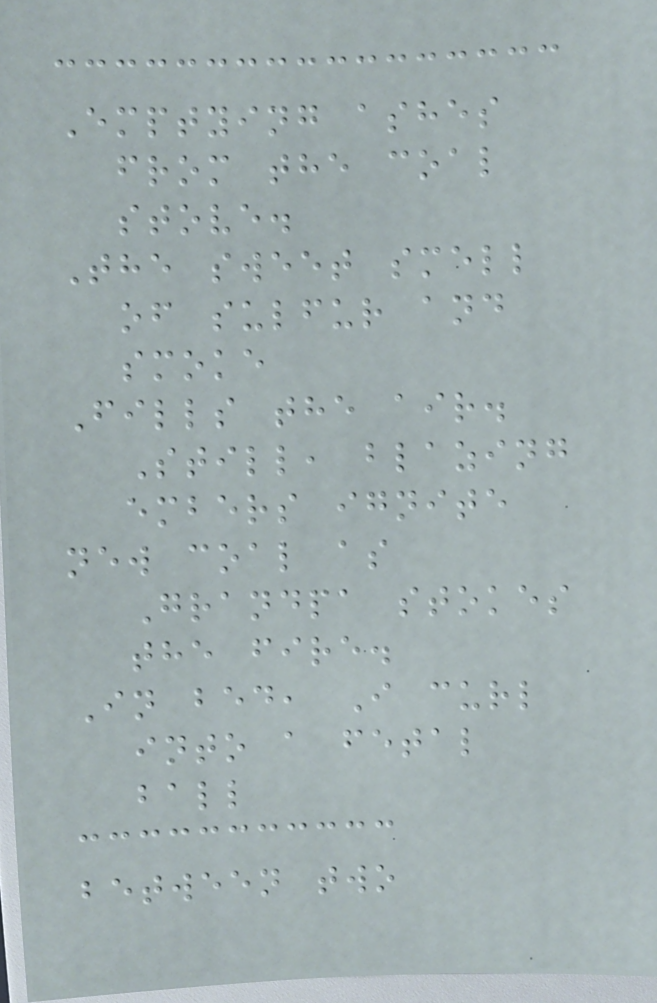Emptying ashes
from the coal
stove.
The sweet smell
of sulfur and
smoke
Fills the air.
Still, blazing
embers ignite
new coal as
Grandpa stokes
the fire.
In bed, I curl
into a fetal
ball
between two
